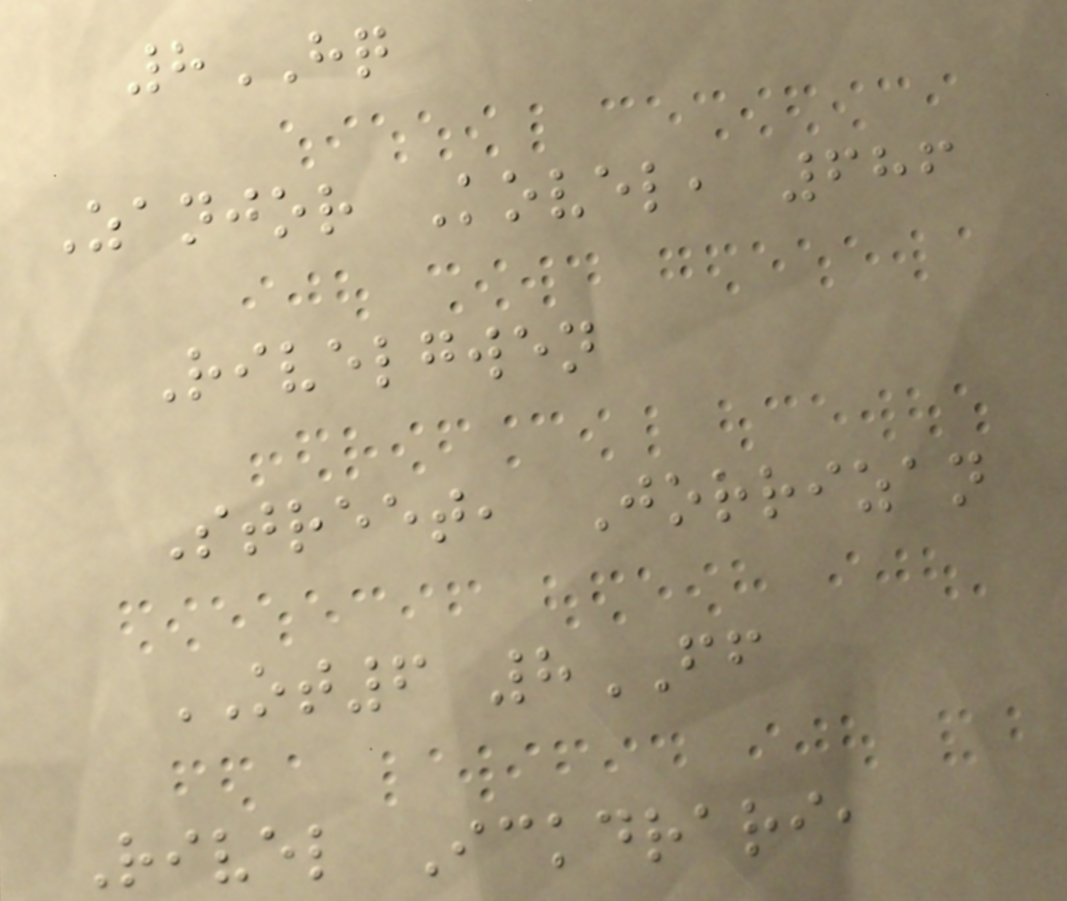8HQ
Zanjor Kovel, 686
Rivelgwen
Street, Jorrizan
OT6 8FF
Rivel Ickdrari,
